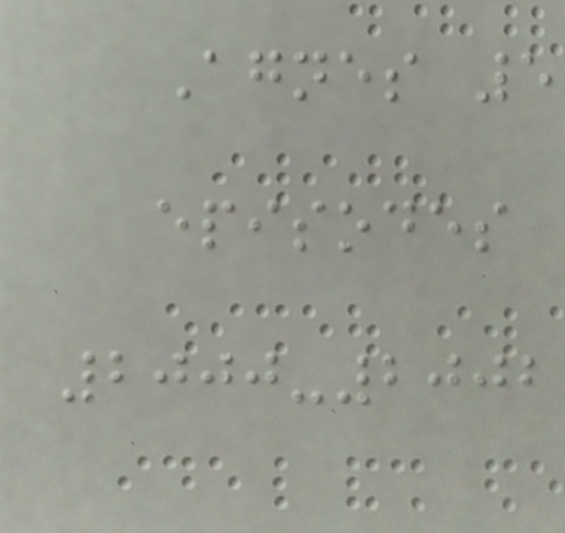Agnes 5
episodes
2000-2002
